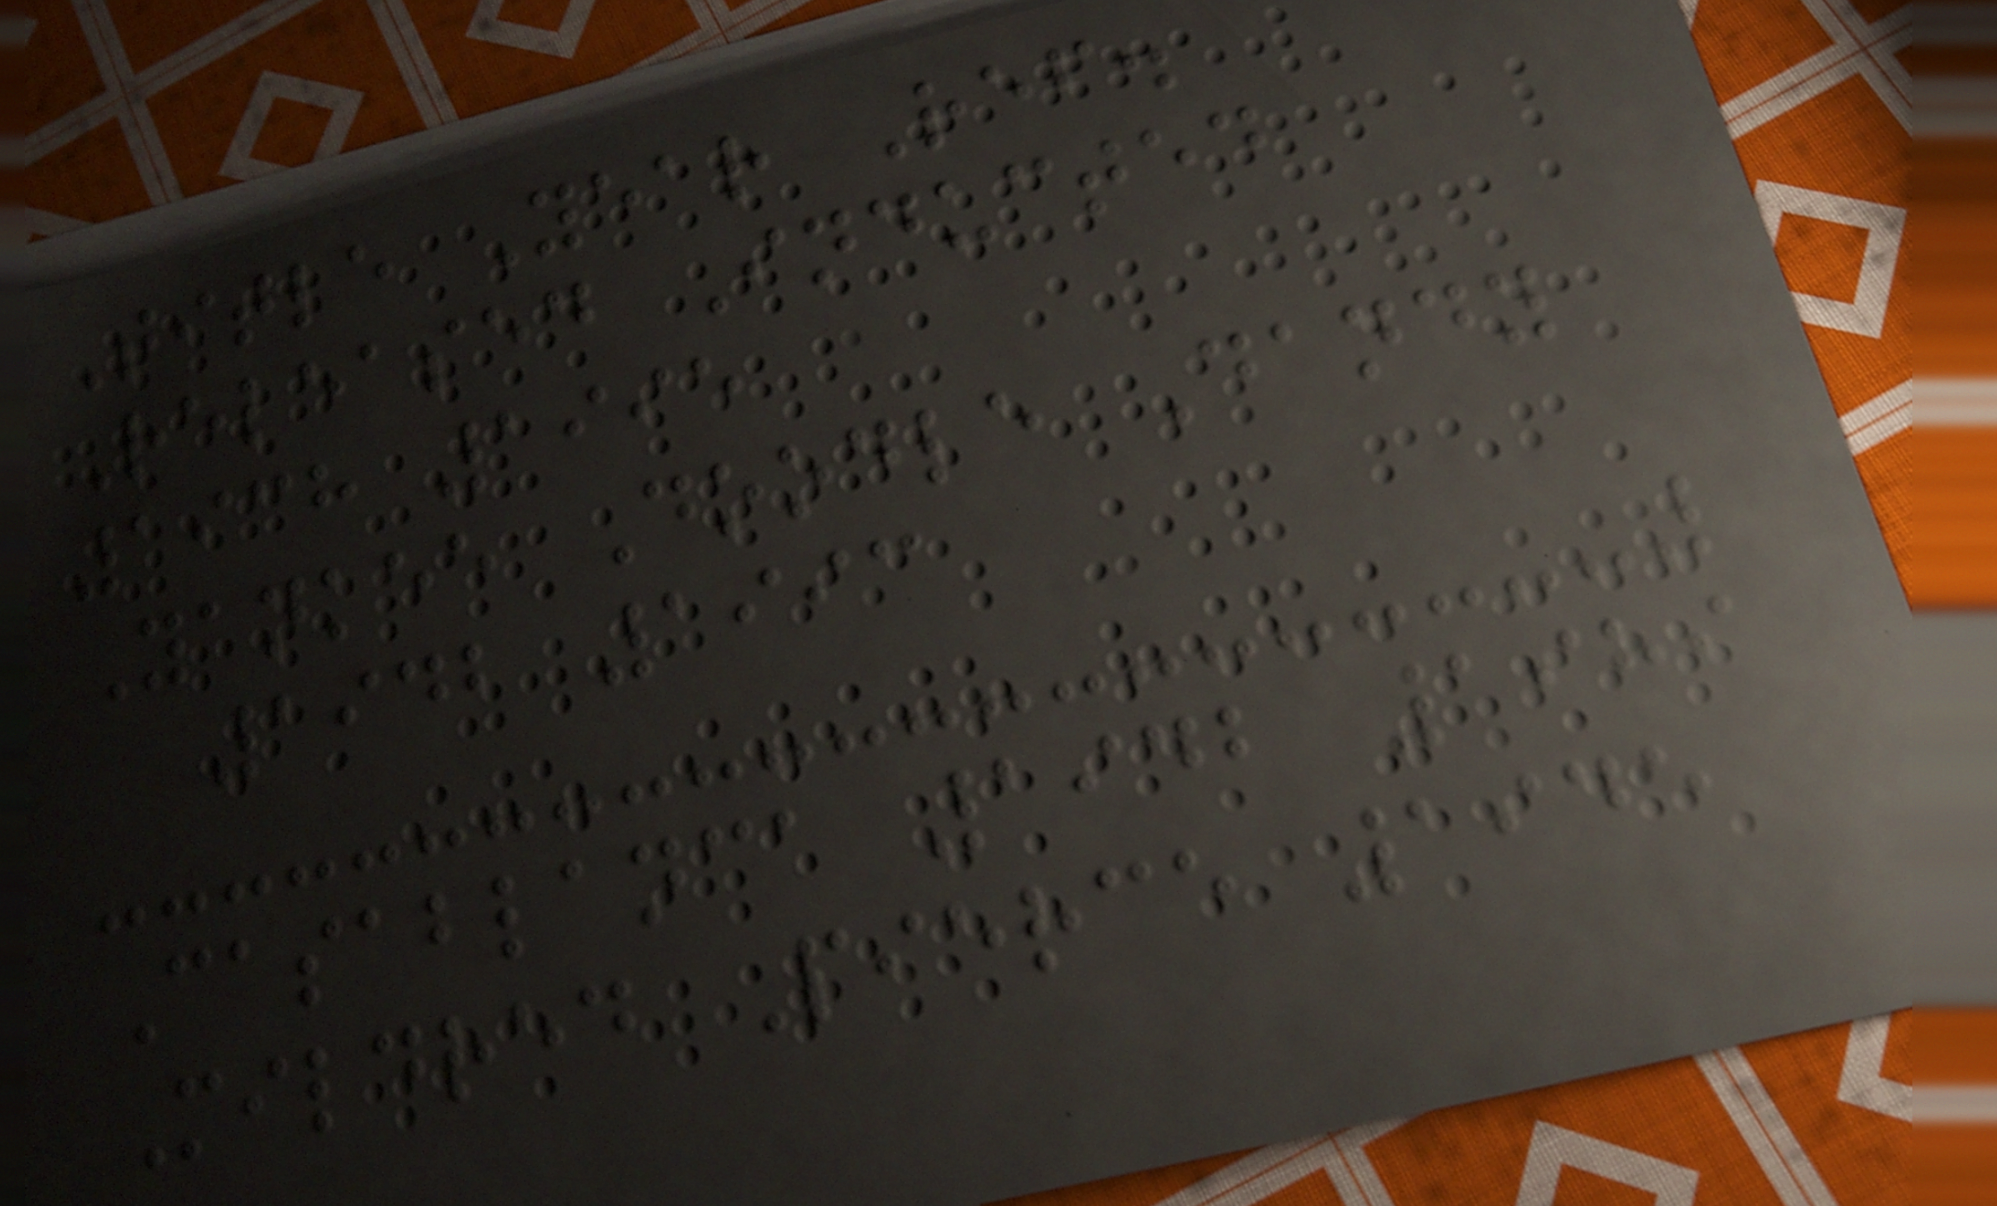Title Year Ref.
Released Inducted
1938 1995
Yankee Doodle Dandy
1942 1993
Casablanca 1942 1989
Mildred Pierce 1945
